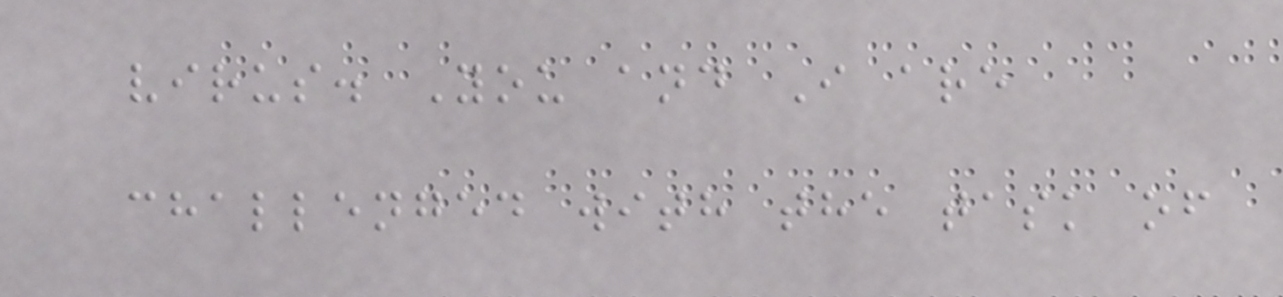virus. You and I are
challenged with the task of
